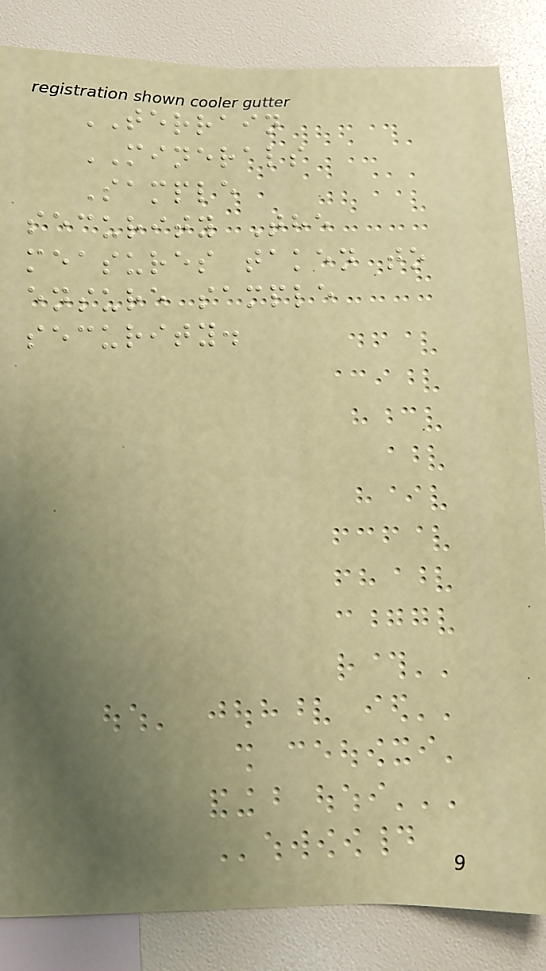TERRAIN
MINERALS
Sample
security The
measures taken to
ensure sample
security.
